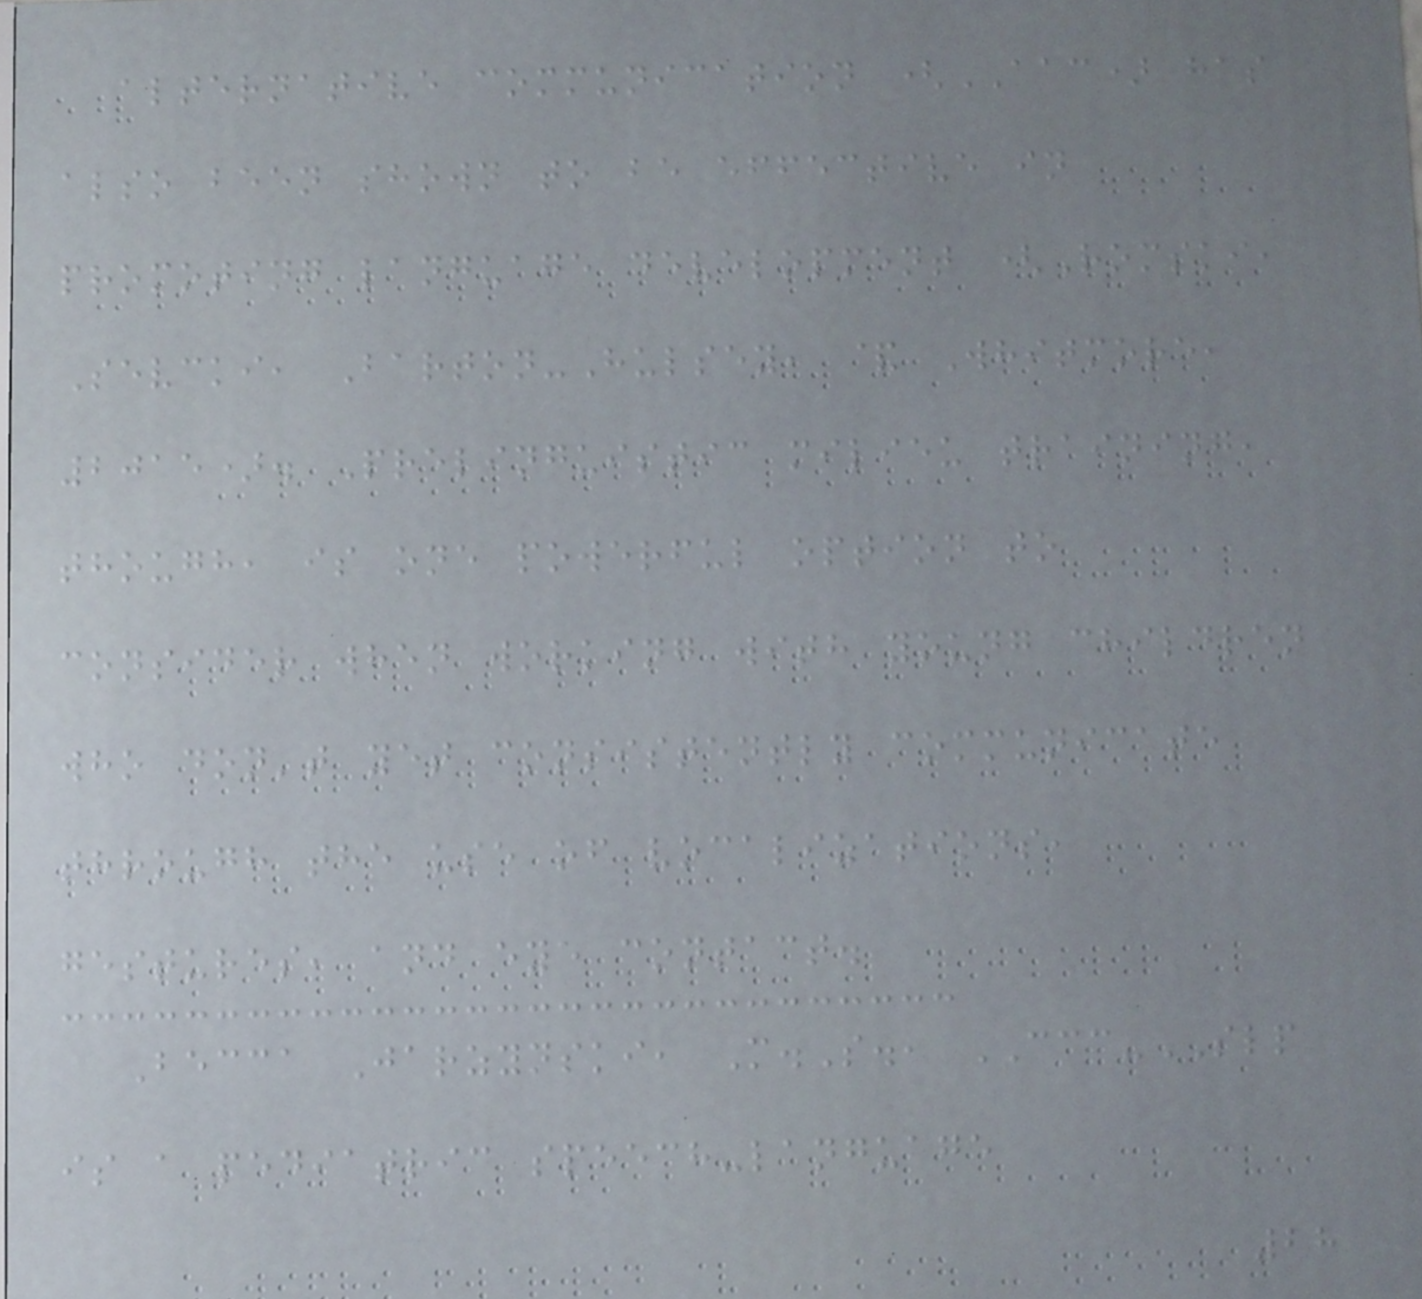alternative communication (AAC) has
also been shown to be effective in
promoting language development (Romski,
Sevcki, Barton-Hulsey, & Whitmore,
2015). Prelinguistic milieu training,
though, is one powerful option to
consider when working with young children
who don't yet consistently communicate
through the use of vocalizations,
gestures, and eye contact.
Becca Jarzynski, M.S., CCC-SLP
is a pediatric speech-language
28
